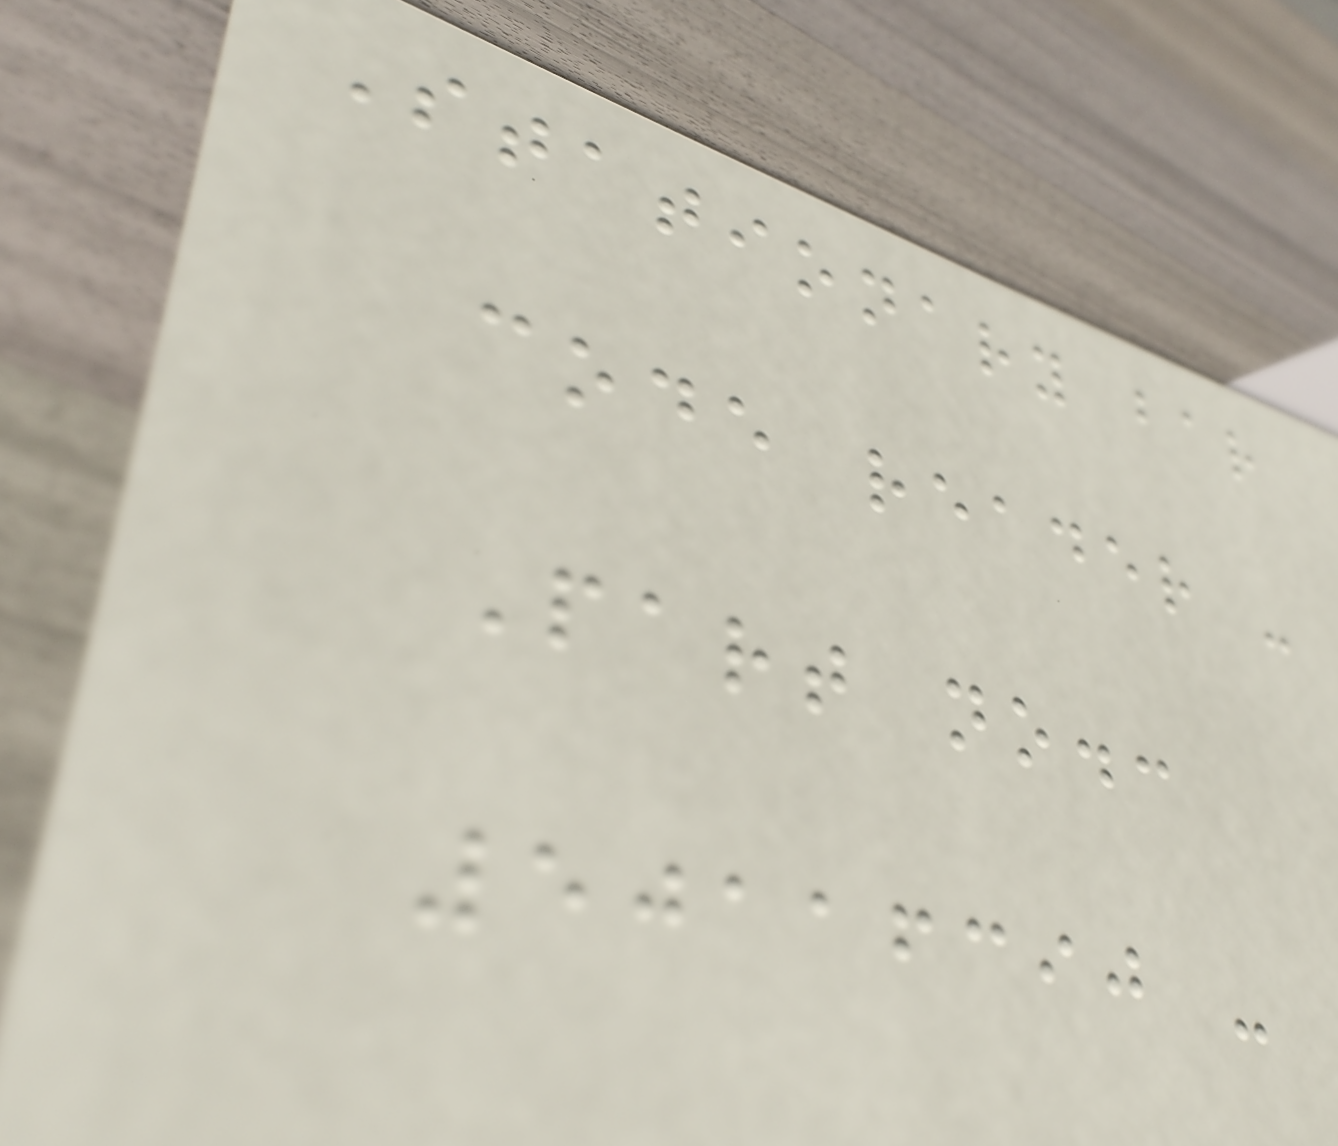Stationary bar
code reader -
Part no.:
50116390 -
